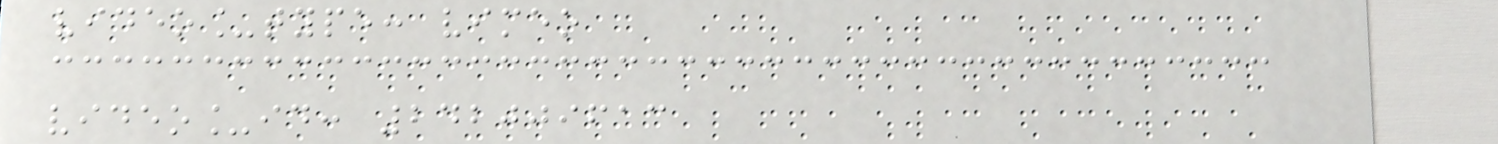video_type: vimeo
video_id: 242009613
